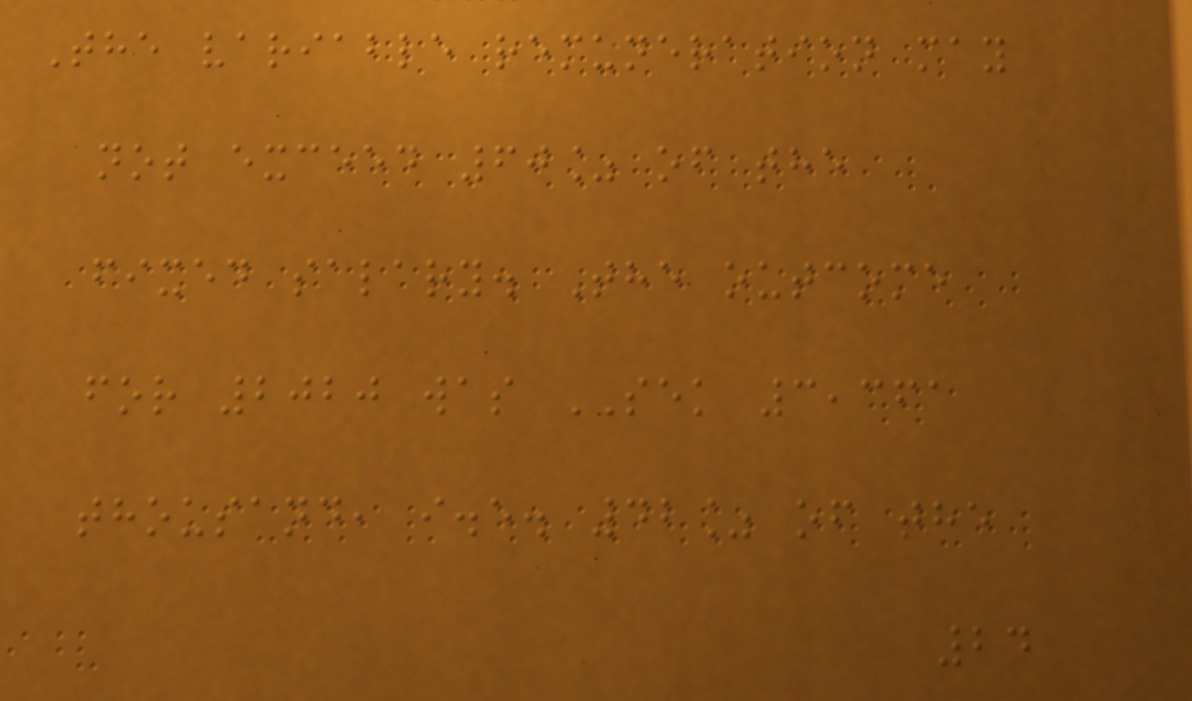The variable remuneration may
not exceed 60% of the
fixed salary. The outcome
for 2020 was SEK 3,361
thousand, i.e. 42% of the
24
